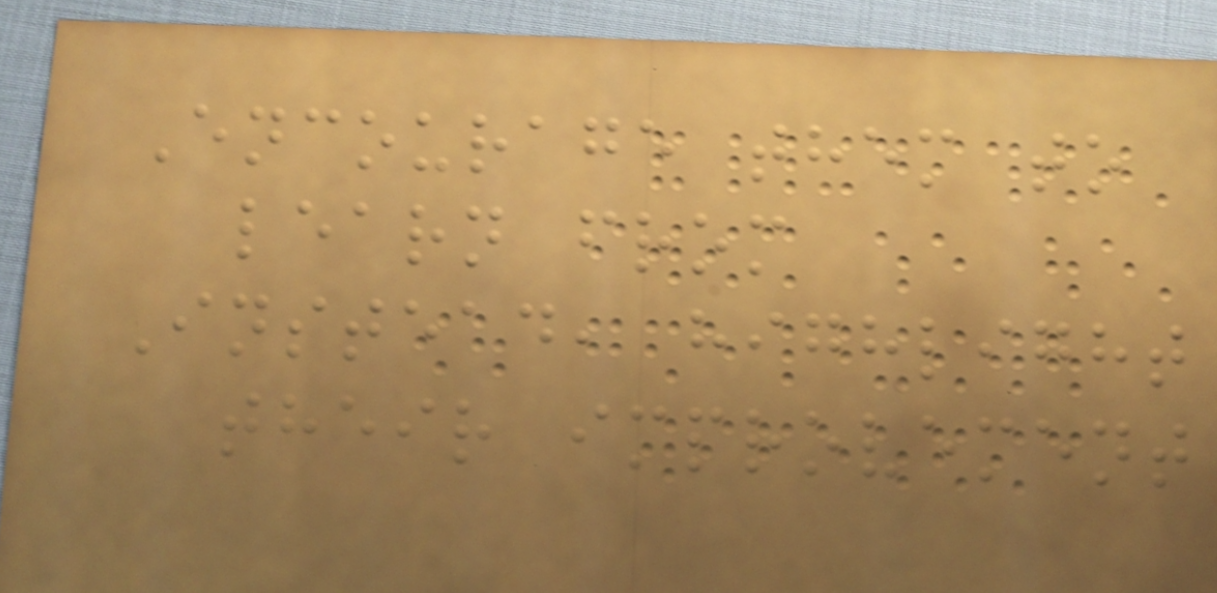Encourage them to
learn from
Instead, highlight
their improvement
